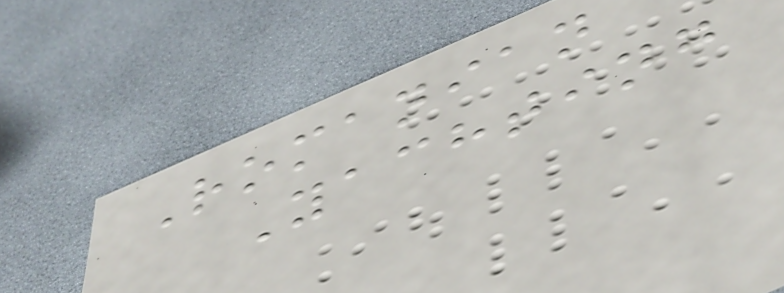Romanian
Yachting
